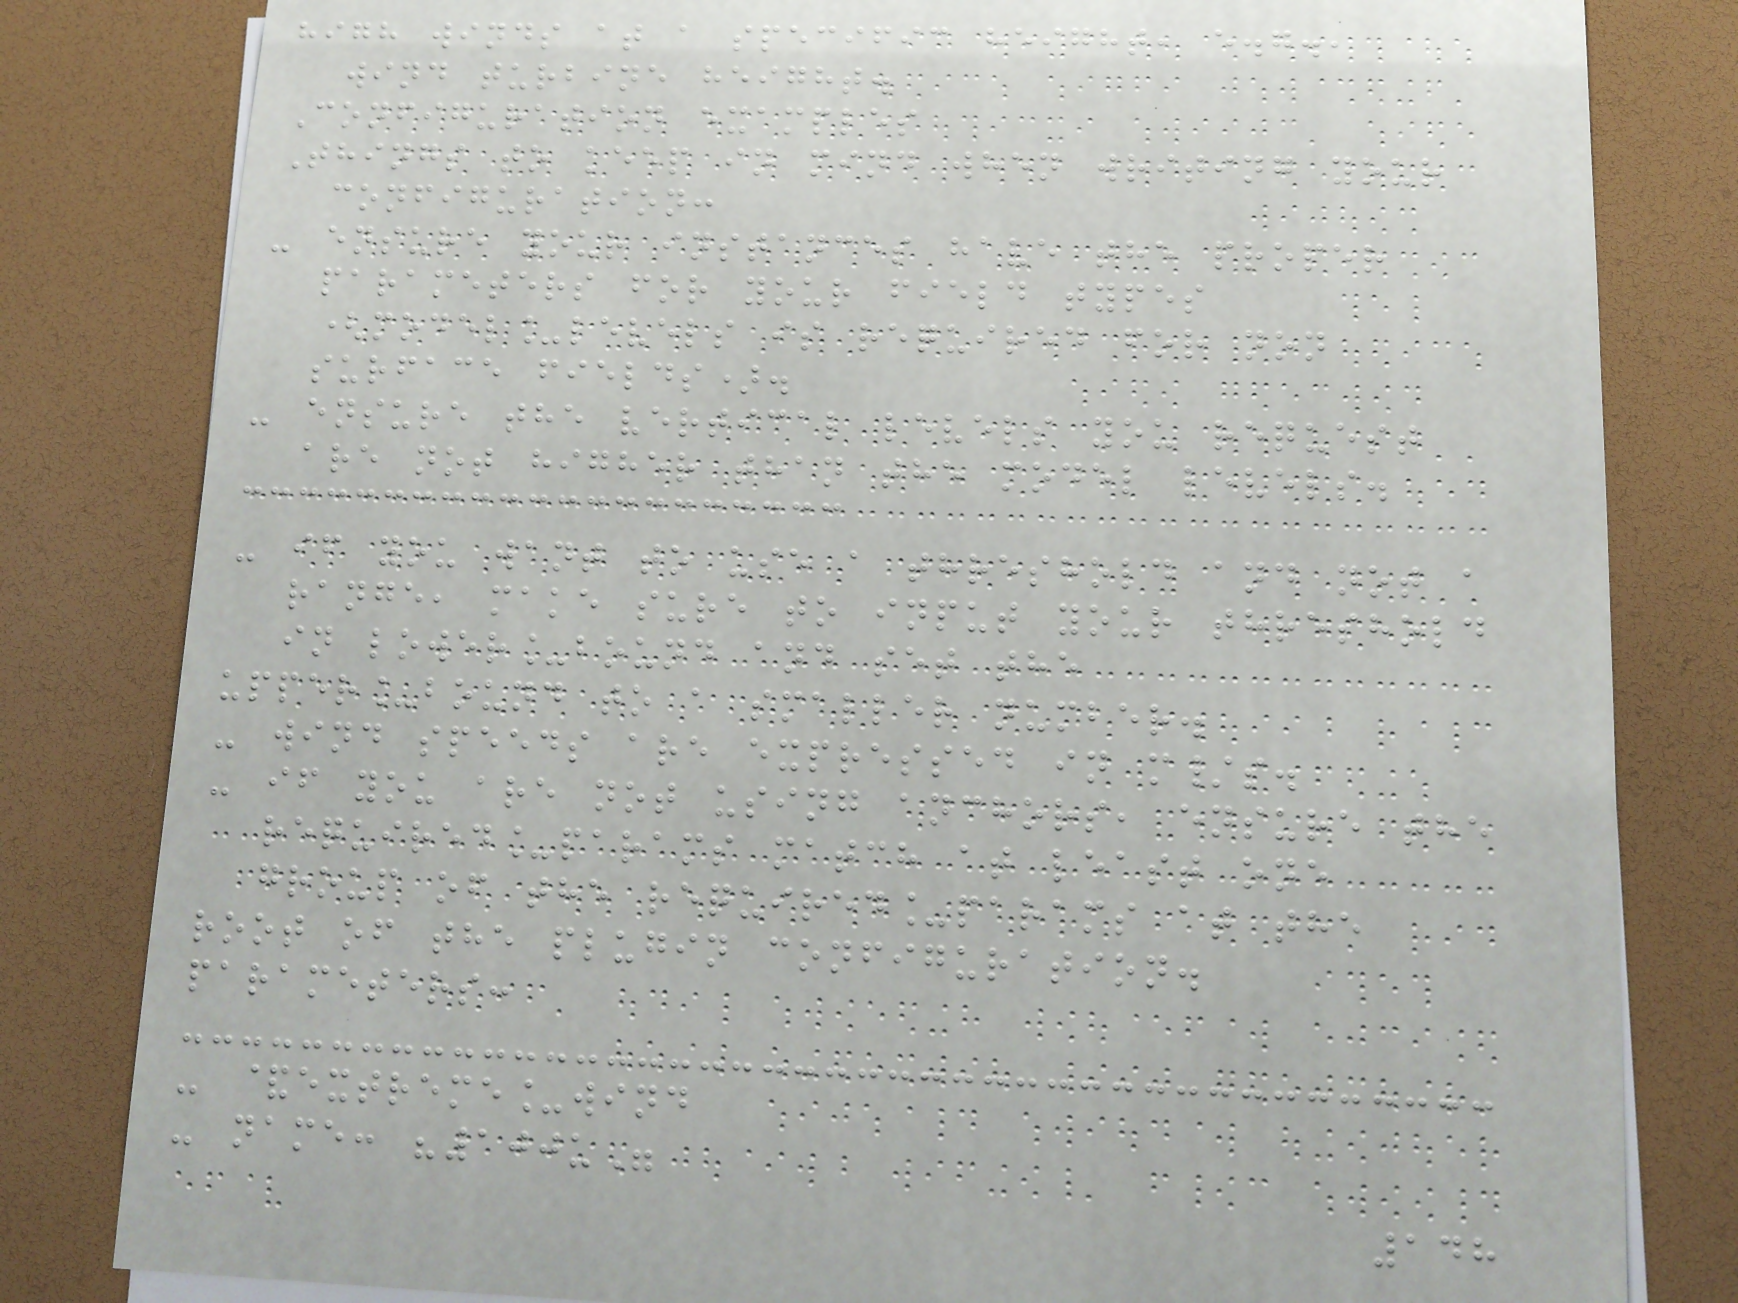high winds at a specific height, e.g.,
wind turbine height.
Configuration examples
Things to keep in mind when writing your
configuration:
- ensure your instances have the proper
parameters for your field types
(model_levels is required for non
surface fields).
- ensure the vertical levels you request
are not higher than the model levels.
- if you want to use a threshold and not a
range, make sure to input your threshold
in lower_bound and set the
upper_bound to a smaller number.
- wind speeds are expressed in m/s.
- if you are not using anchors, ensure the
required_params match at least one
group of the required_params at the
root of the plugin configuration.
parameters:
- &extreme_wind
- name: "100u"
148
